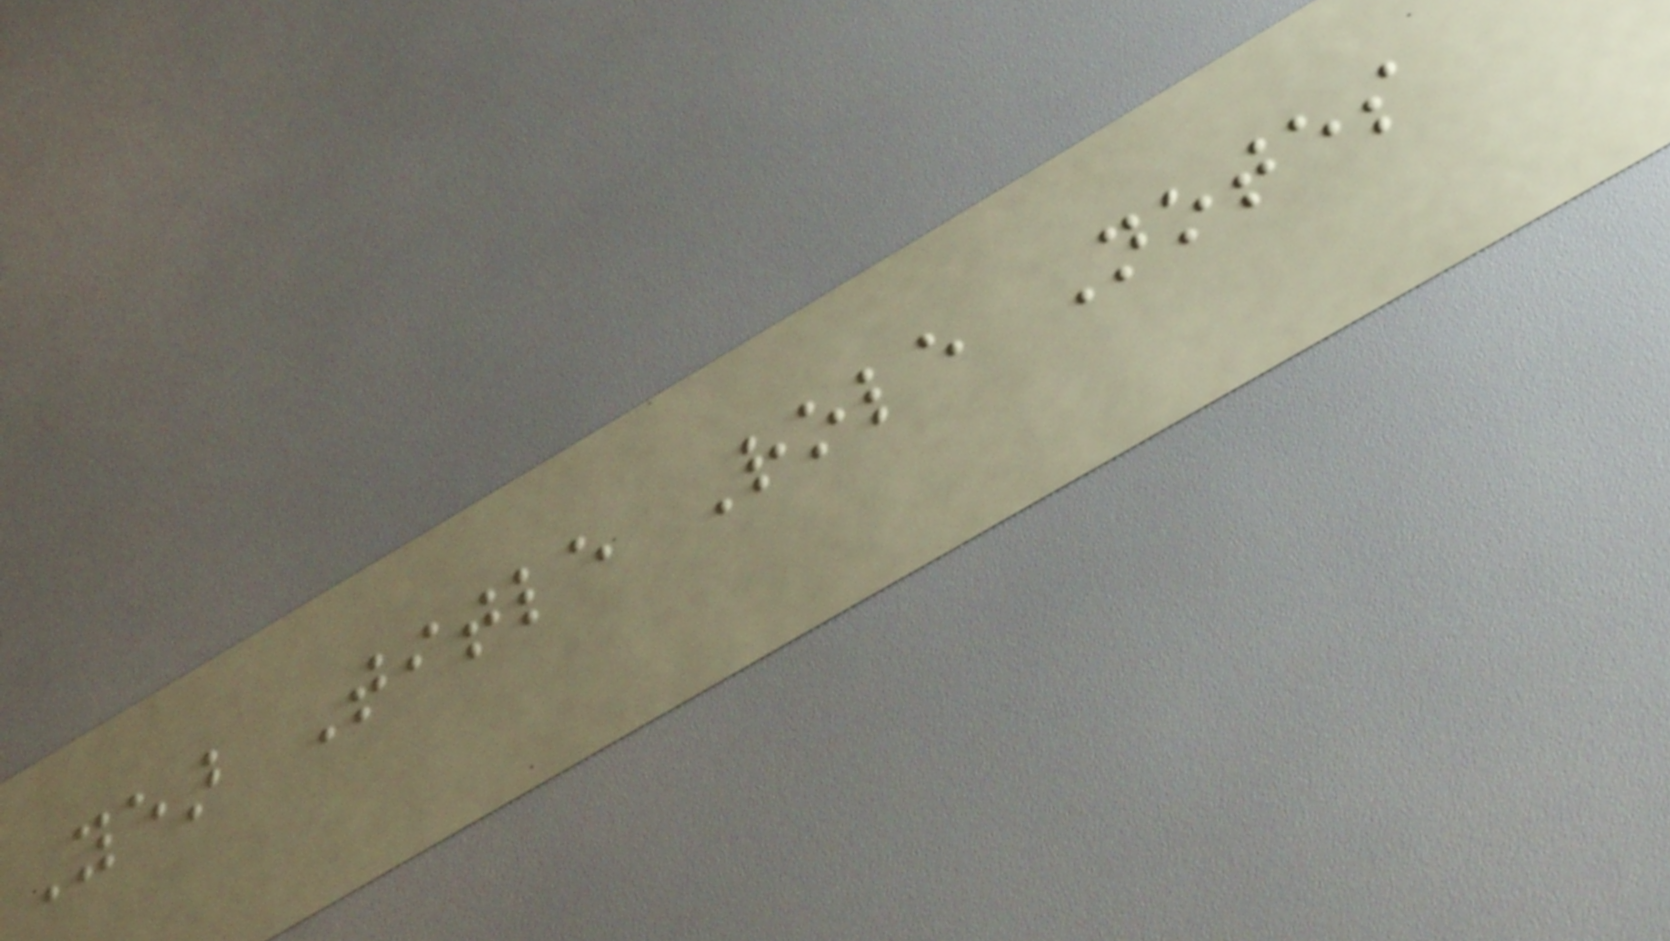Year Title Role Notes
